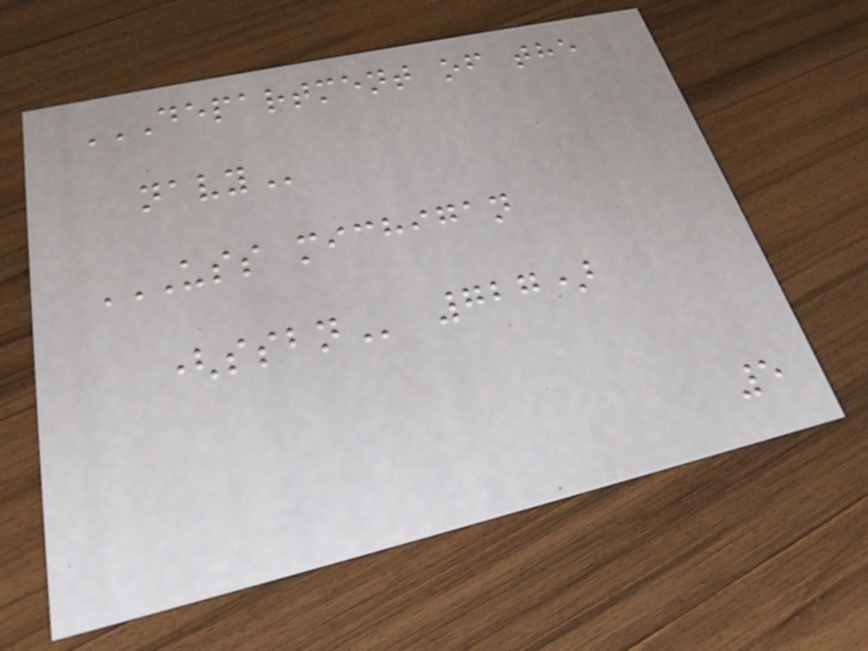DEPARTMENT OF THE
NAVY
USS MICHIGAN
(SSBN 727)
5
